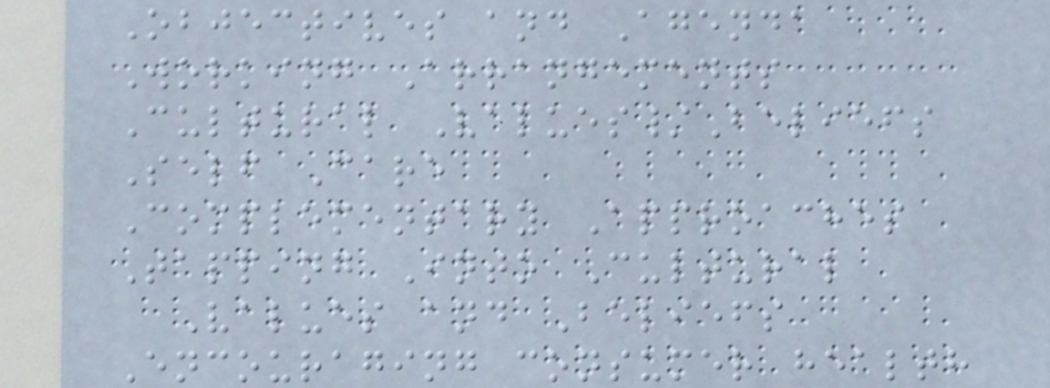Objectives and Agenda
Working Arrangements
Cultural Values/Beliefs
Self Care
Complementary Approaches
Tapping Into Cultural
Values and Beliefs
Encouraging consumer health
